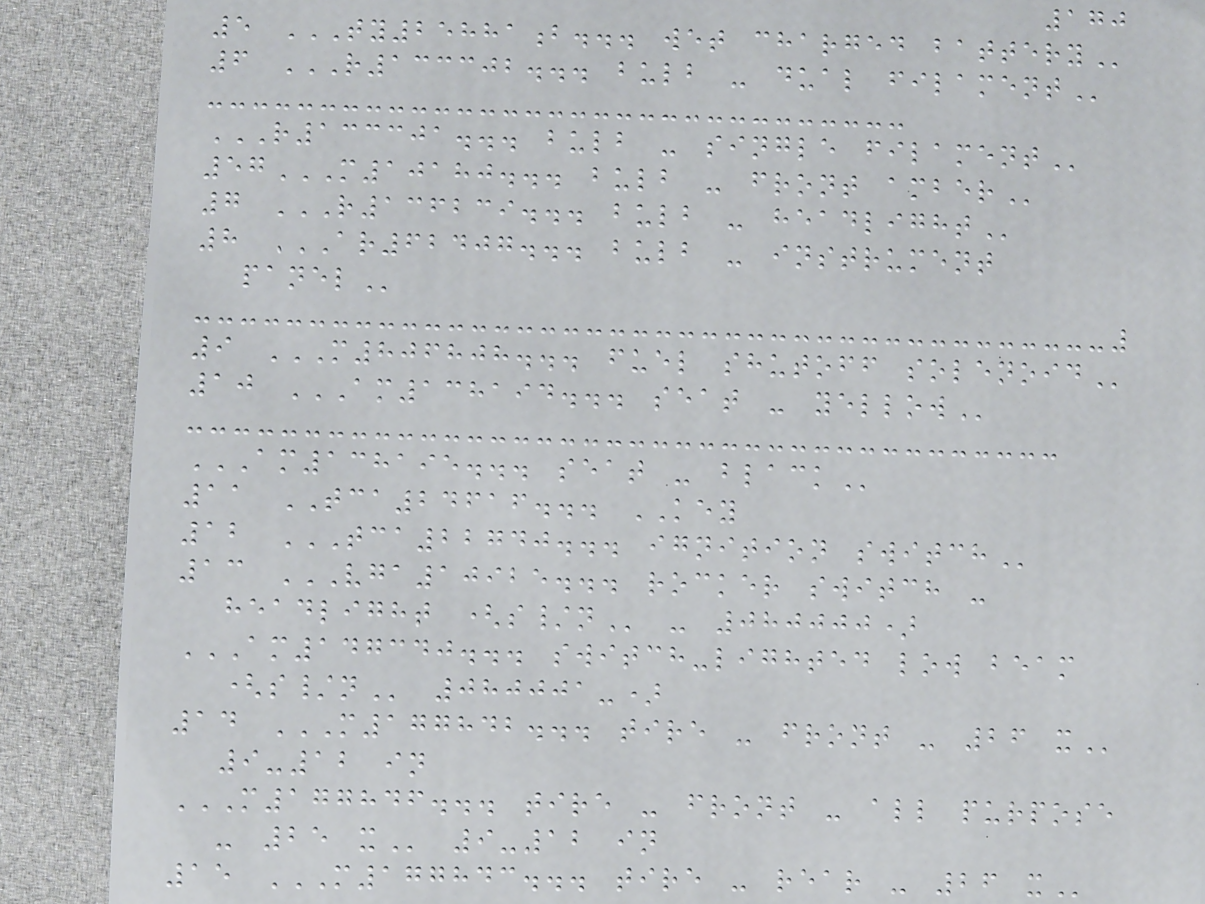170
5 TY25881B... WET CHARGED BATTERY
6 R133302... BULB - DUAL FILAMENT
R133301... BULB - SINGLE FILAMENT
57M10180... BULB - FRONT AMBER
7 R136239... BULB - HEADLIGHT
8 AR62407... BULB - INSTRUMENT
PANEL
9 M806808... FUEL SHUTOFF SOLENOID
10 AM138194... SEAT - YELLOW
AM138195... SEAT - BLACK
11 TCA24616... KEY
12 TCA22740... IGNITION SWITCH
13 VGA10925... ROCKER SWITCH -
HEADLIGHT (S/N - 080000)
AM147340... SWITCH-LIGHTED LOW BEAM
(S/N 080001-)
14 M177842... TIRE - FRONT - 26 X
9-12 in
M177846... TIRE - FRONT - ALL PURPOSE
- 25 X 9-12 in
15 M177843... TIRE - REAR - 26 X
